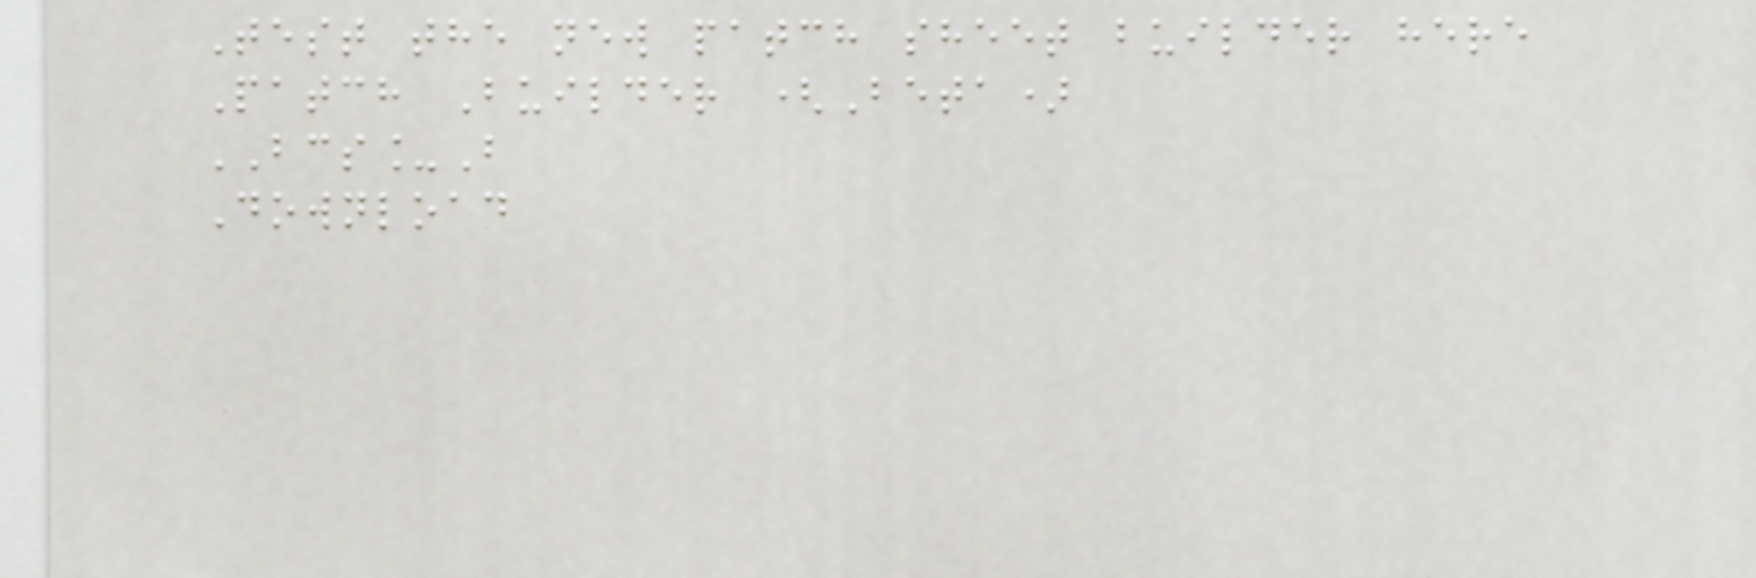Test the new patch sheet builder here
Patch Builder (Beta)
BCS_B
Download
